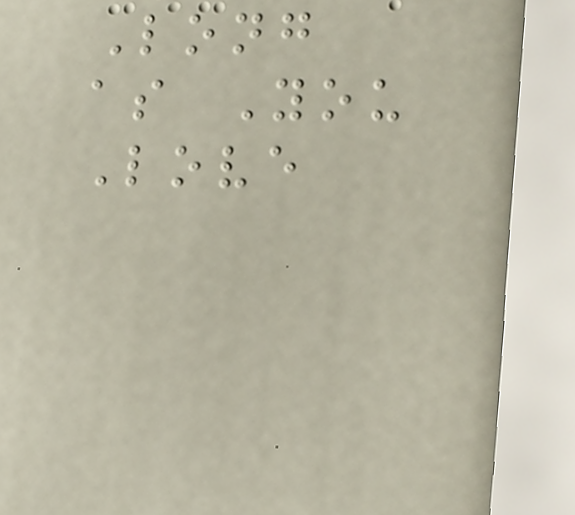Long
as You
Love
